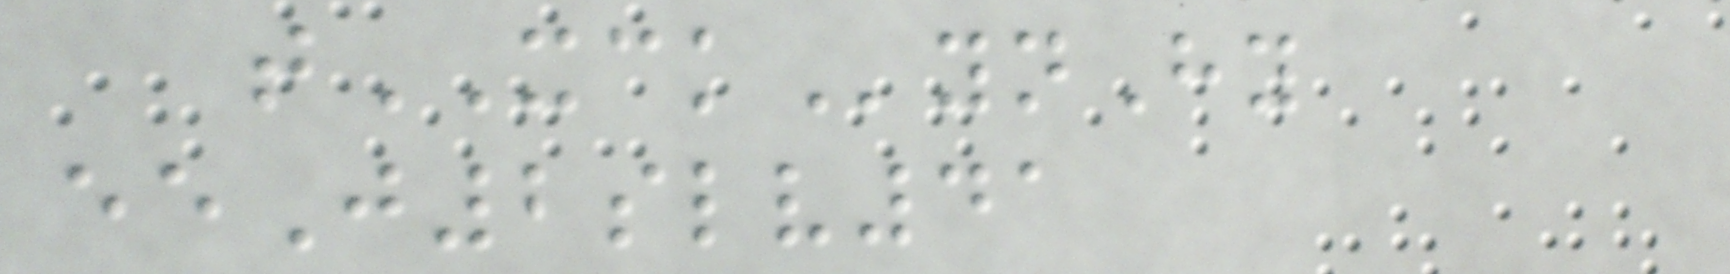tXCKynHy
eeJ2slv41
